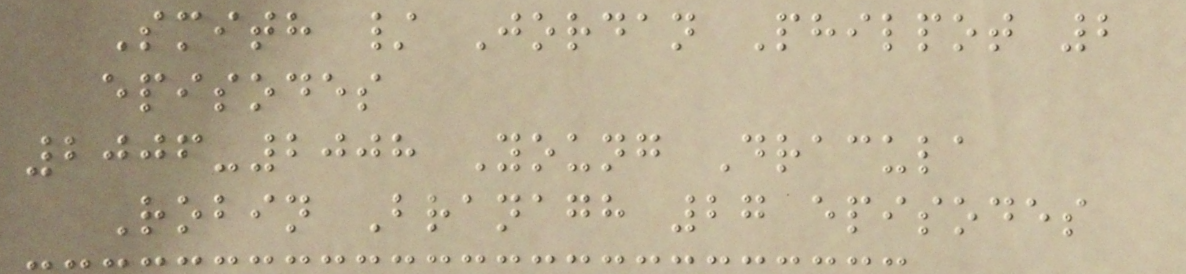Smith / Jordan Philpot 2
episodes
2006-2008 Young Dracula
Robin Branagh 27 episodes
